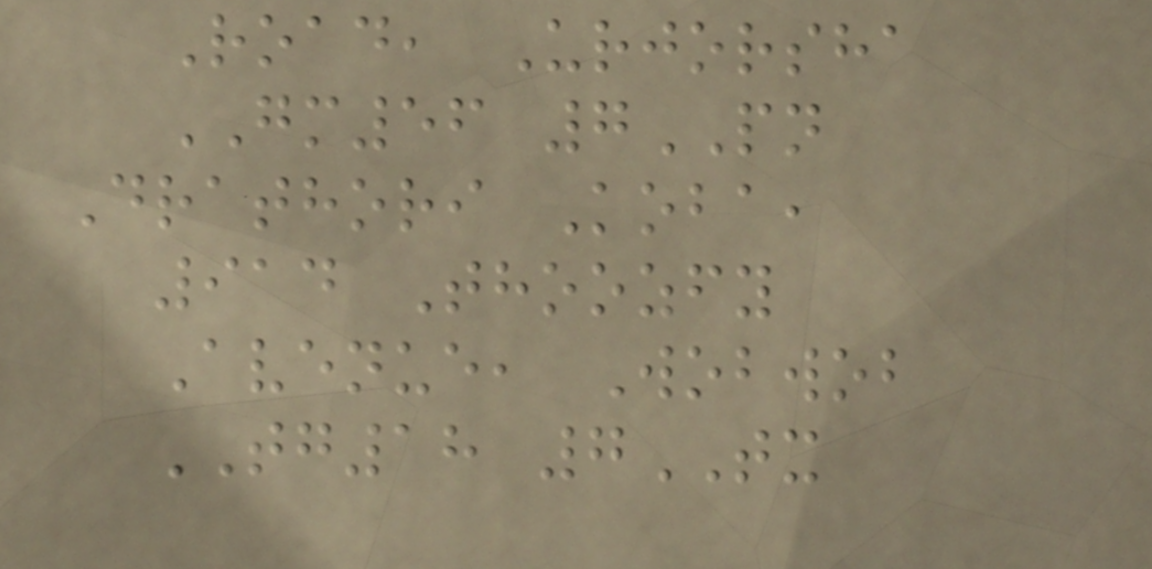Road, Urjorsha
GM56 7PN
Drathori Koba,
914 Thoozfy
Avenue, Wobwob
TG18 7TX
